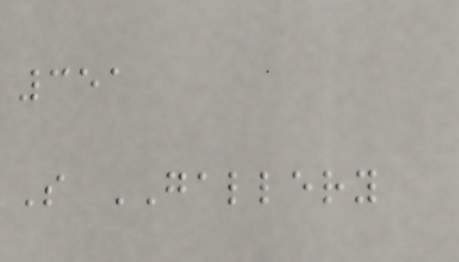351
S GALLERY
